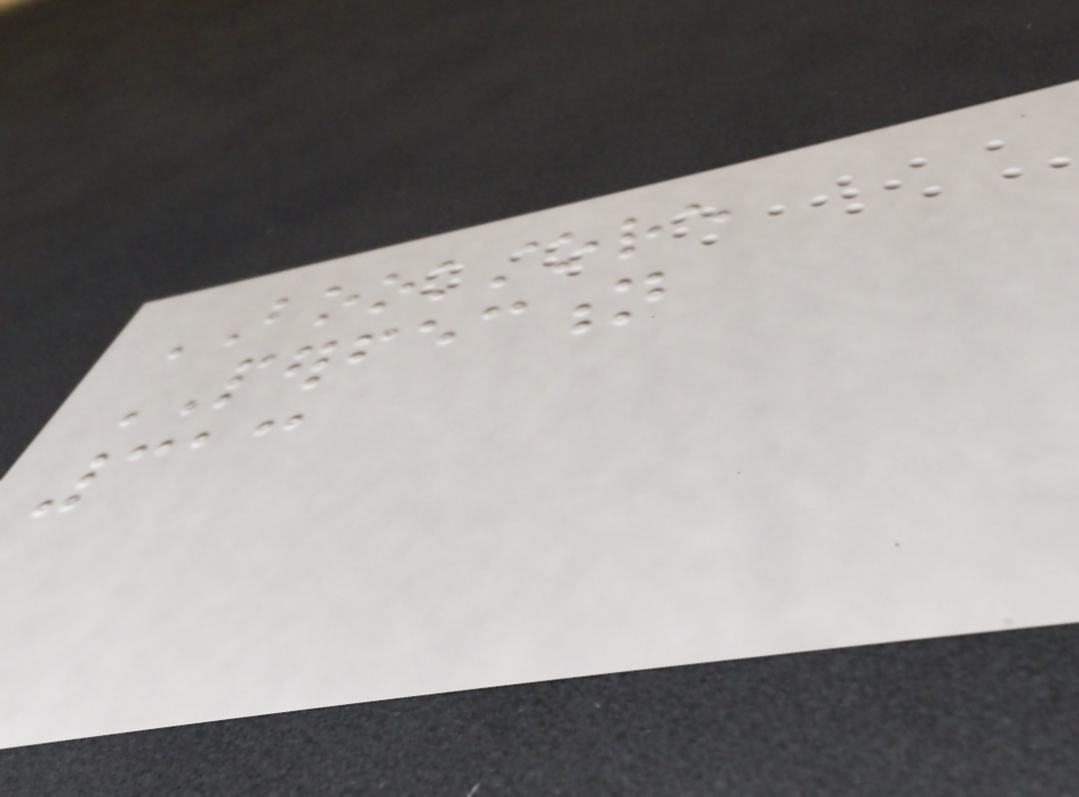BOOKSTORE
PERFECTION
313
